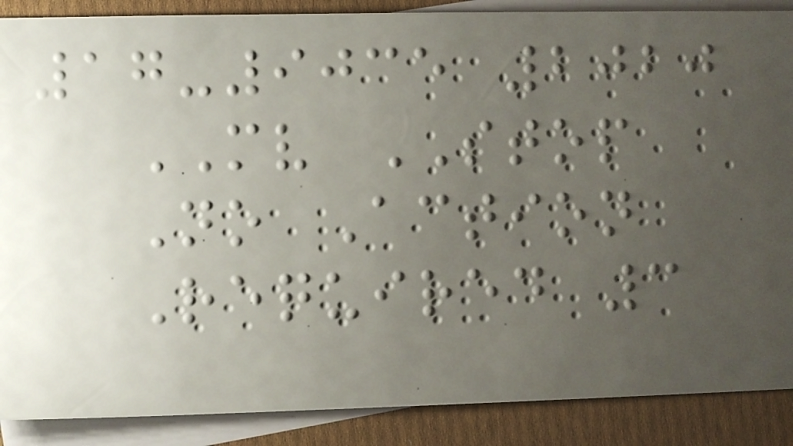17-9035 2020
MV STOP
No Action
Required 3
